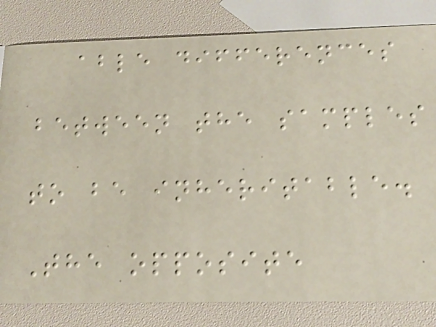able differences
between the samples
to be inheritable.
The opposite
